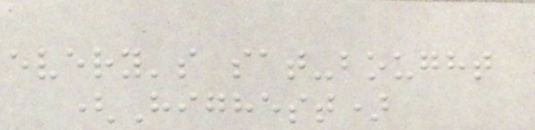every's sat-bought
(Highest)
